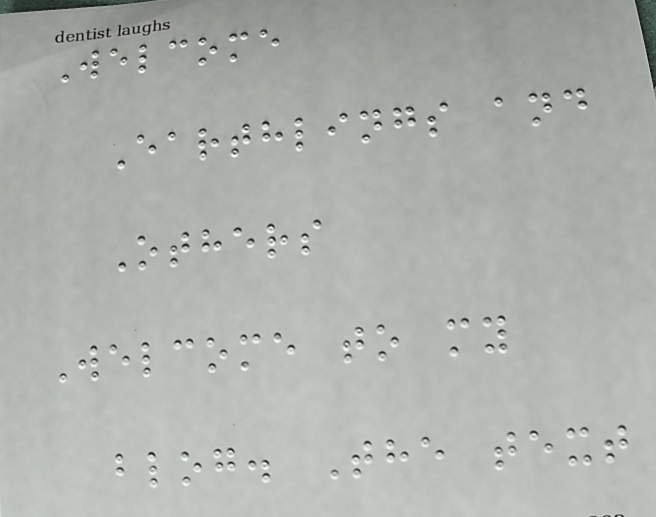Welcome
Earthlings and
Others
Welcome to my
blog. The text
